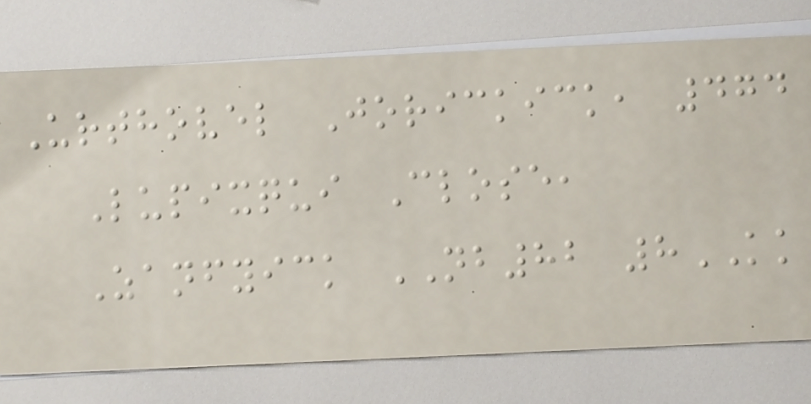Urthovel Jorickick, 474
Lupixqui Close,
Zanfyick NB82 8KK
